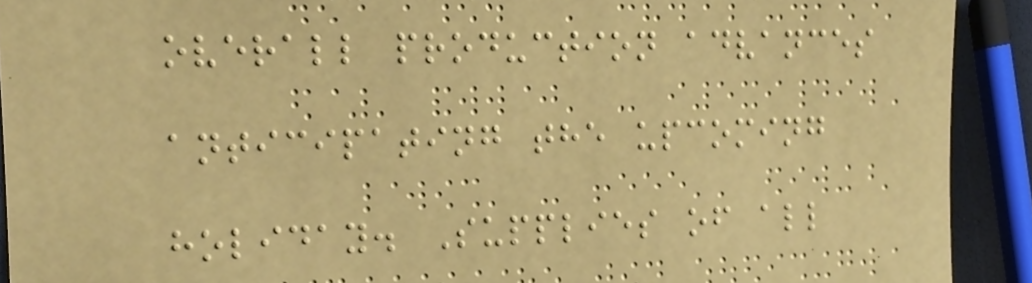overall production advances
anticipating the upcoming
holiday. Supplies of all
